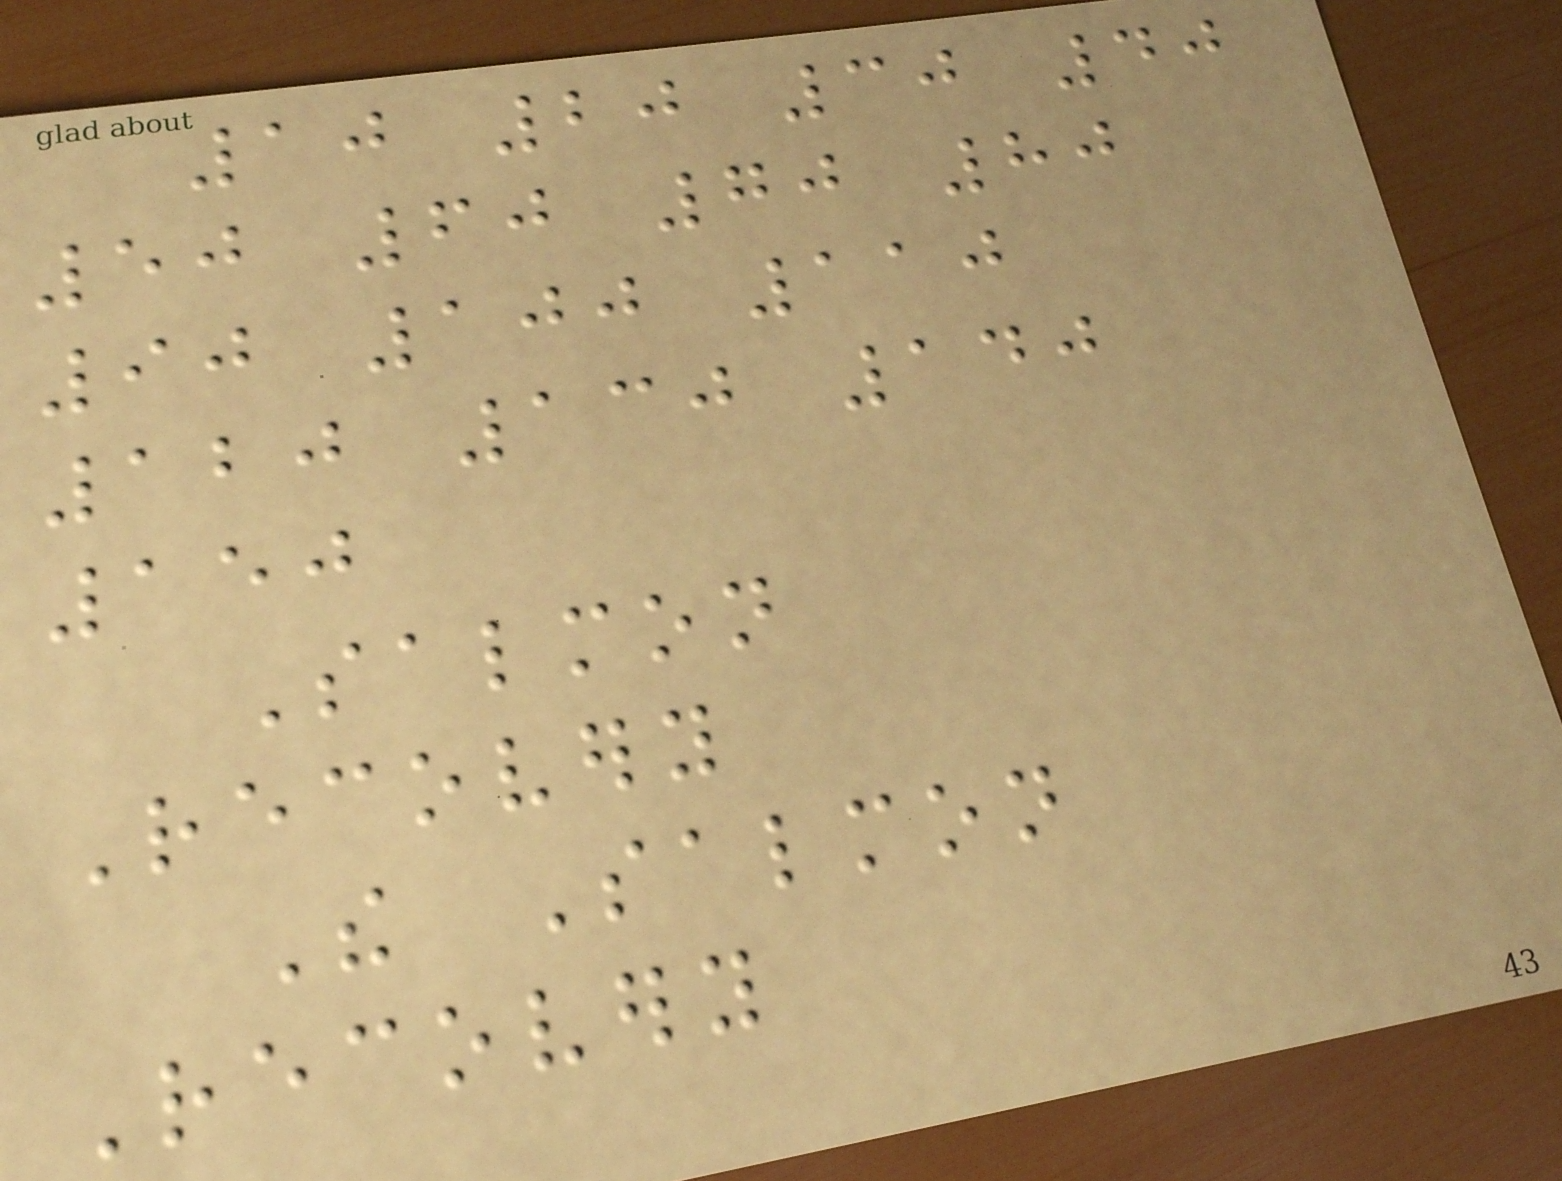10 20 30 40
50 60 70 80
90 100 110
120 130 140
150
Salmon
Recovery
The Salmon
Recovery
